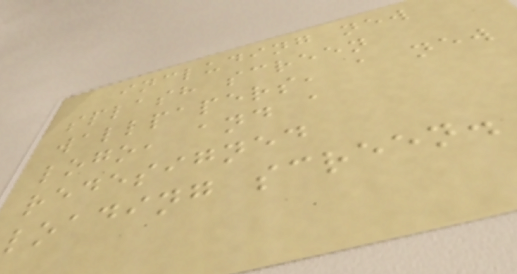including new
splash screen
wallpapers, a new
logo, and a
redesigned
loading screen.
